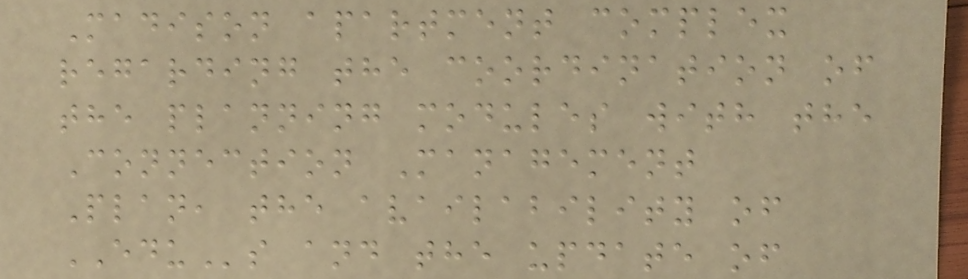Madison apartment complex
regarding the coordination of
the planning modules with the
Connection Management
Plan, the availability of
EDUs and the update of
